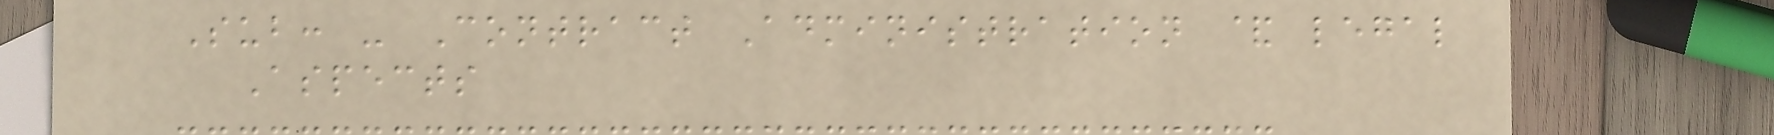Sub: - Contract Administration & legal
Aspects
